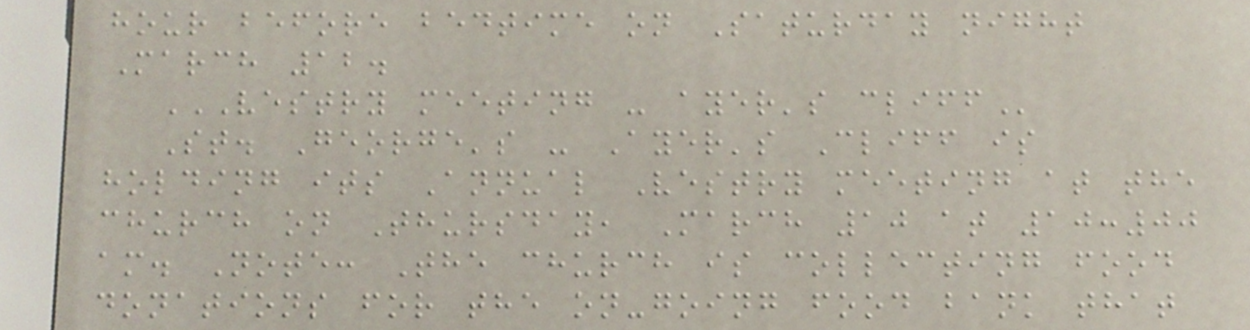hour before bedtime on Saturday night
March 12.
VESTRY MEETING - AYER'S CLIFF
St. George's - Ayer's Cliff is
holding its Annual Vestry meeting at the
church on Thursday, March 10 at 10:00
am. Note: The church is collecting food
donations for the on-going food bank that
